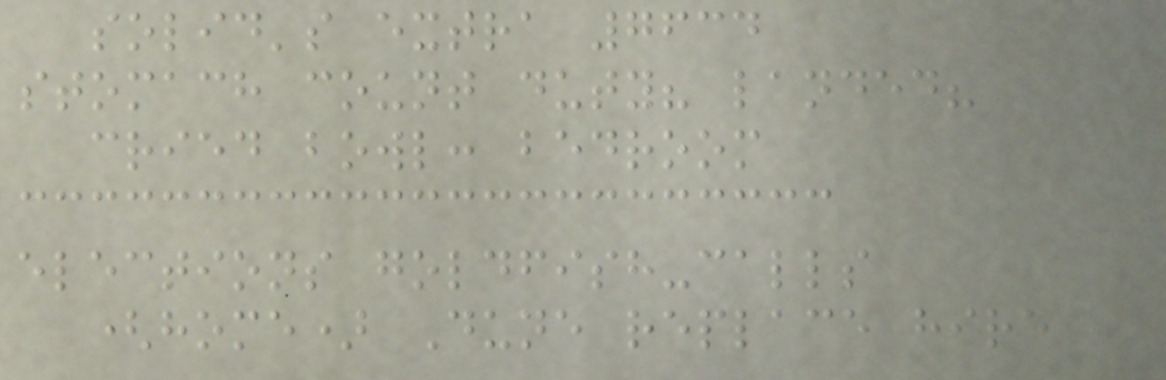solid's extra 7634
stomach count duty? landed?
cried bowl: bedroom
elections goldfish-calls
(home) Dune replace hire
